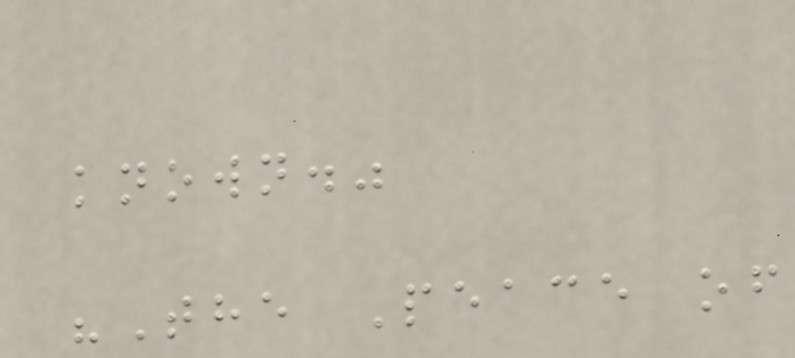known."
"The Peace of
